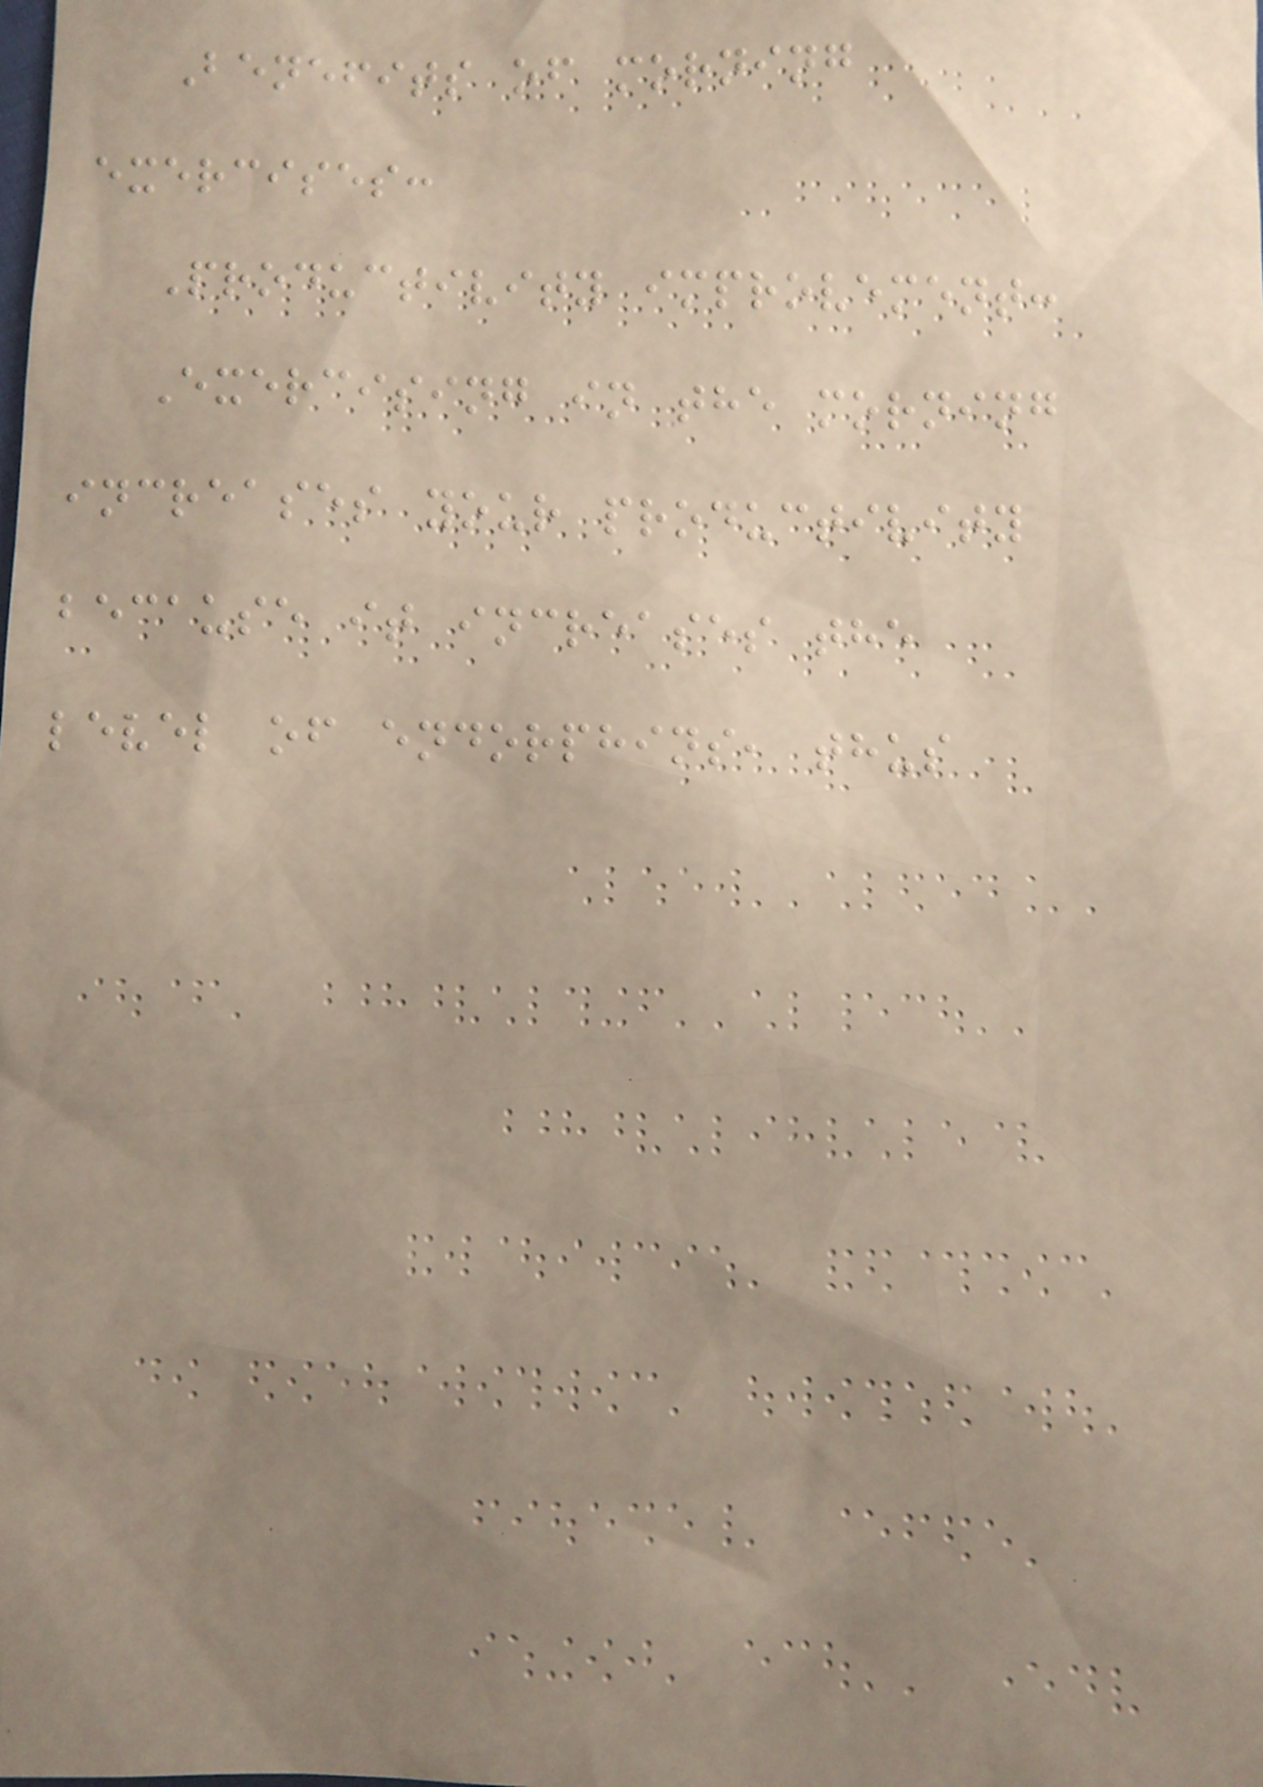Benefits of morning
exercises:
Productivity improvement:
Exercising in the morning
increases your productivity
because it increases the
level of endorphins, thus
